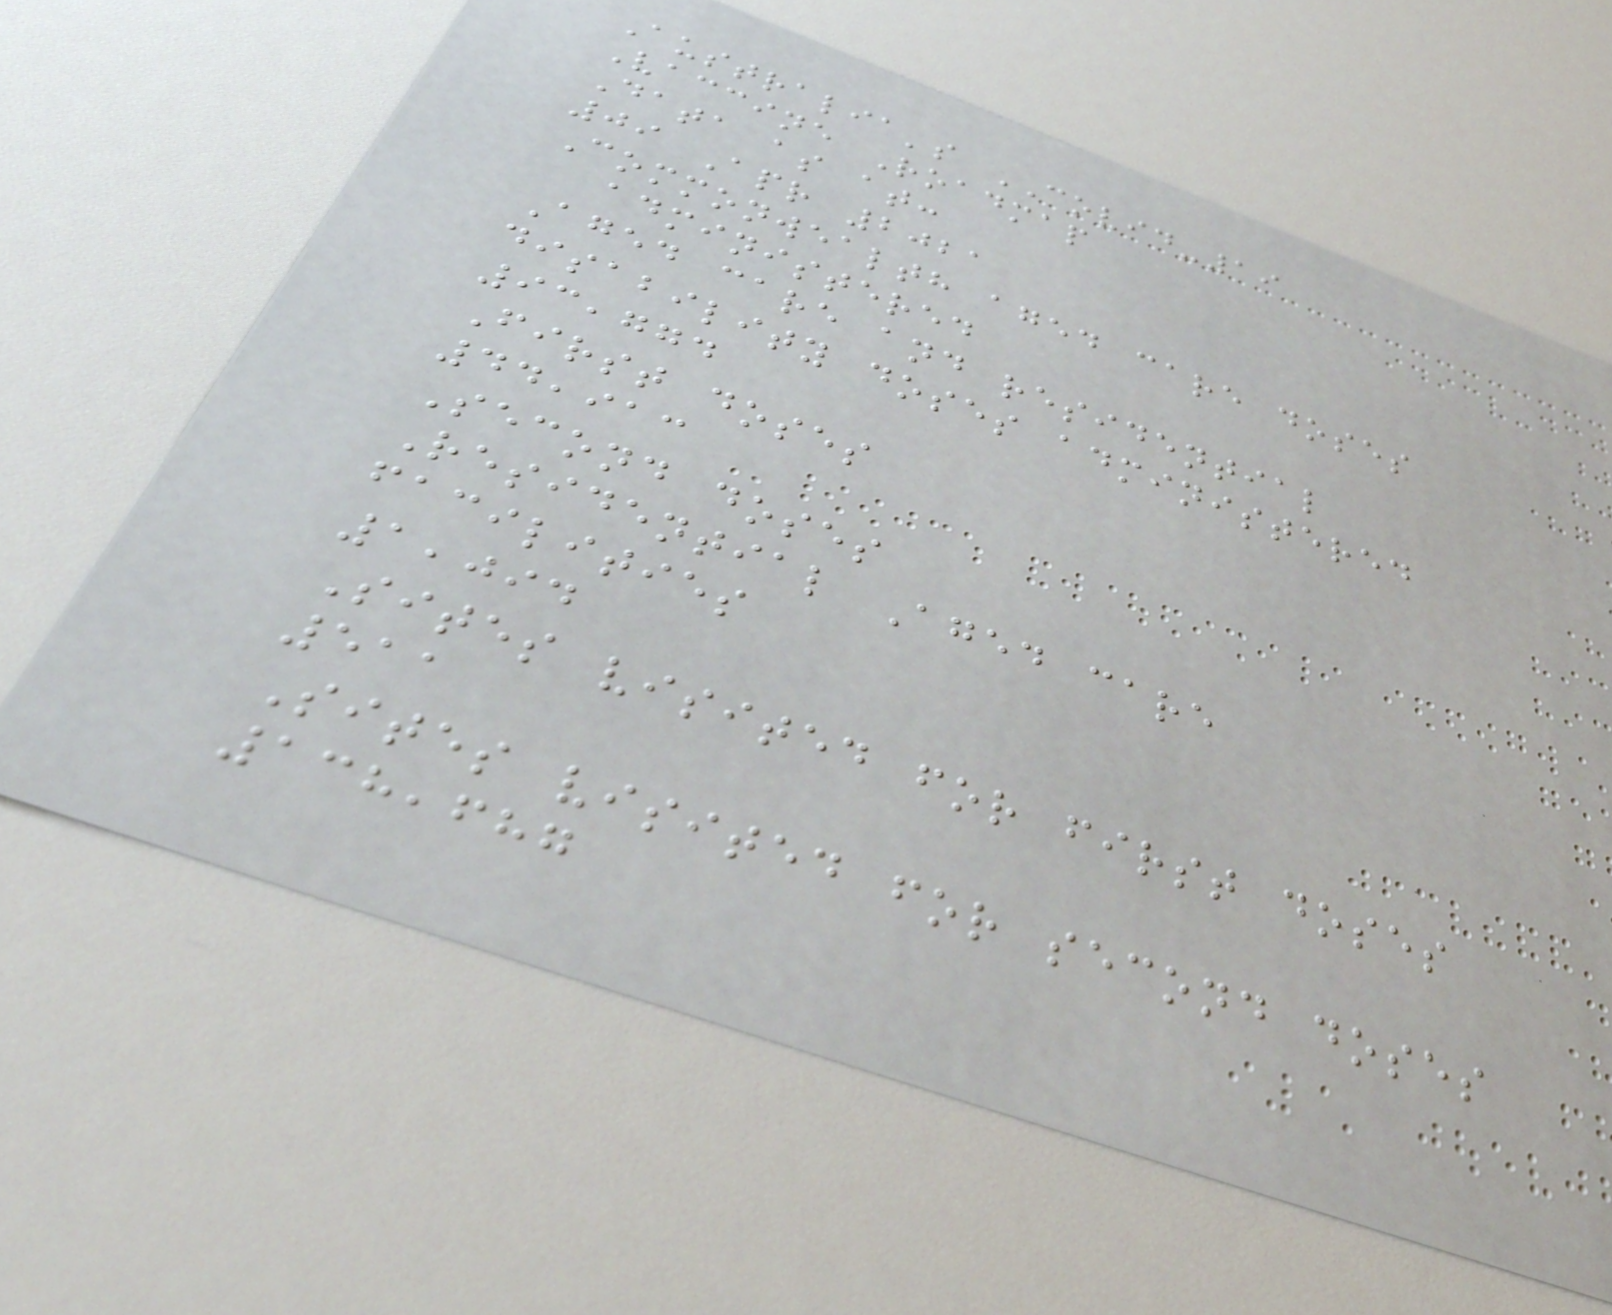Australia's COVID-19
Vaccine Roadmap
Data as at:
09 Apr 2021
Commonwealth aged care doses
administered
Aged care and residential
disability doses administered
93,774
First doses
44,913
Second doses
Residential Aged care
facilities
1,094
Sites visited for first doses
511
Sites visited for second doses
138,687
